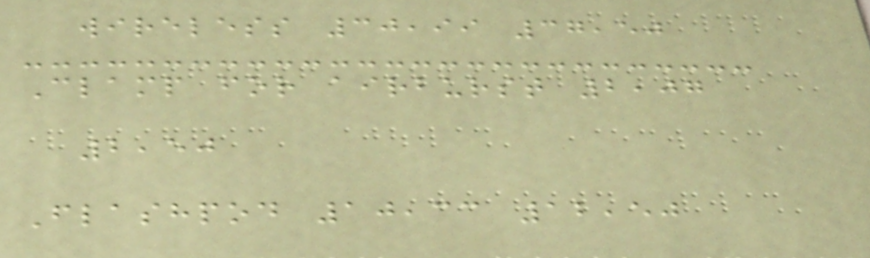wireless 30,99 37,50
Clamp for airburst 2,07
2,50
Flashpod 10,33 12,50
